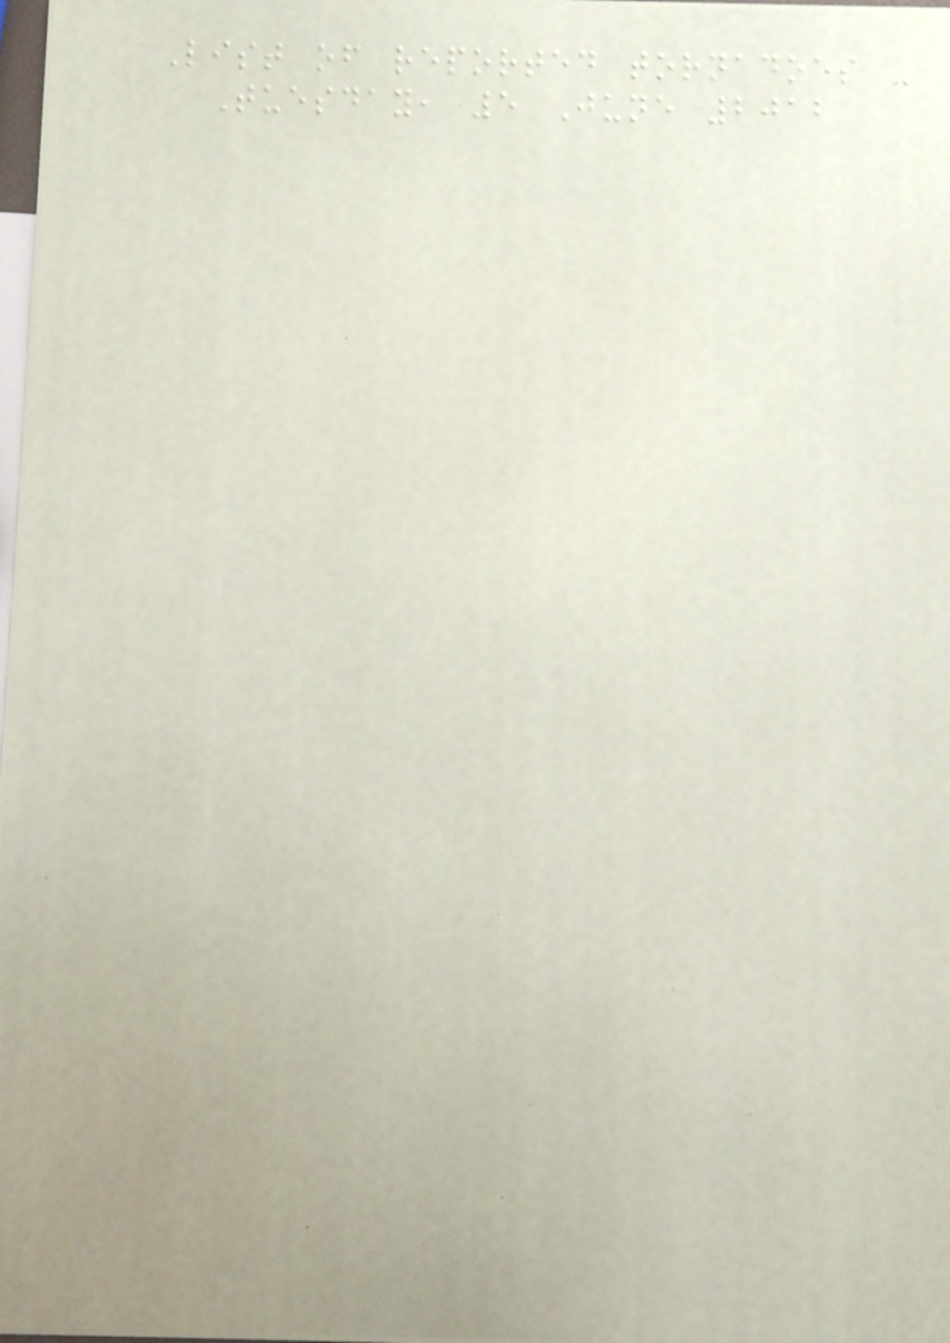List of reported tornadoes -
Tuesday, 5 June 2012
